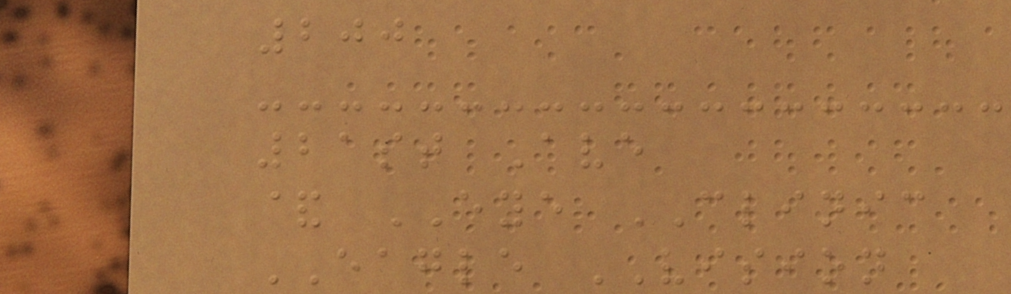200
21st Ave
& EYE CLINIC
EAGLE VISION
